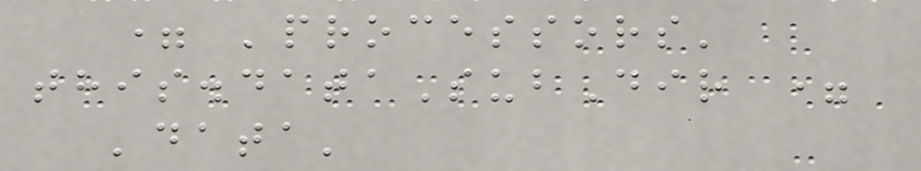= 'processors'
this.dataSubDir =
'data'
